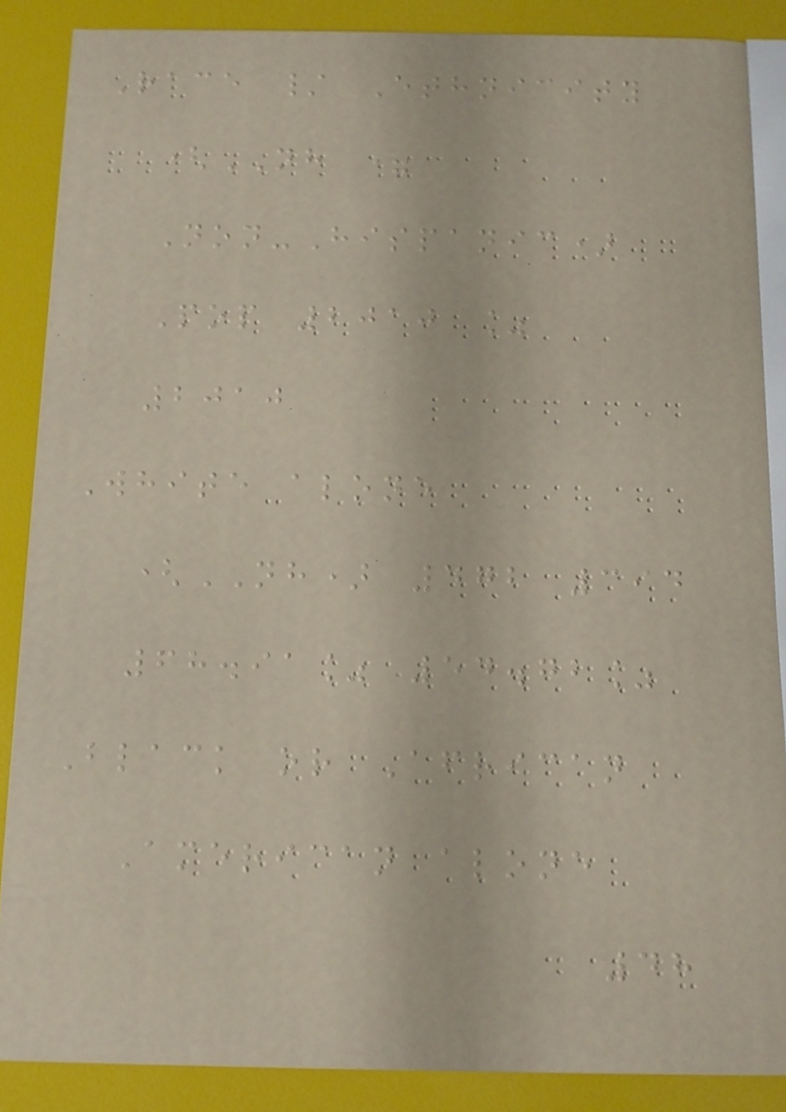Race / Ethnicity
(NH =
Non-Hispanic)
Pop 2010 %
2010
White alone
(NH) 472 394
68.91% 54.72%
Black or African
American alone
48
